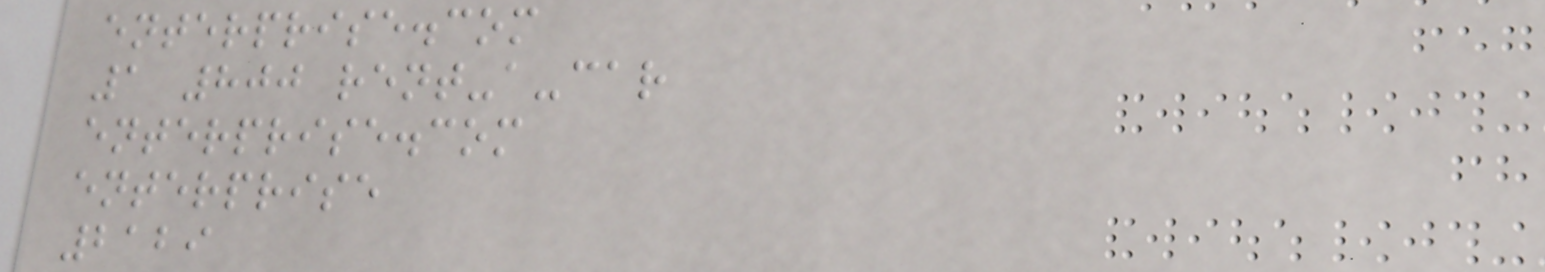enterprise.com
1 800 rent-a-car
enterprise.com
enterprise
2129
